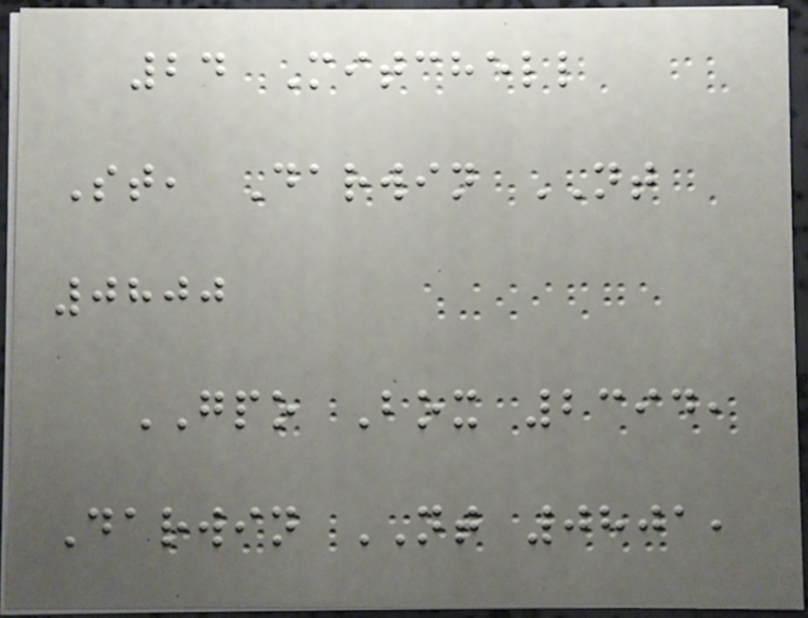24 Mitchell
St, Darwin NT
0800
GPO Box 2394,
Darwin NT 0801,
